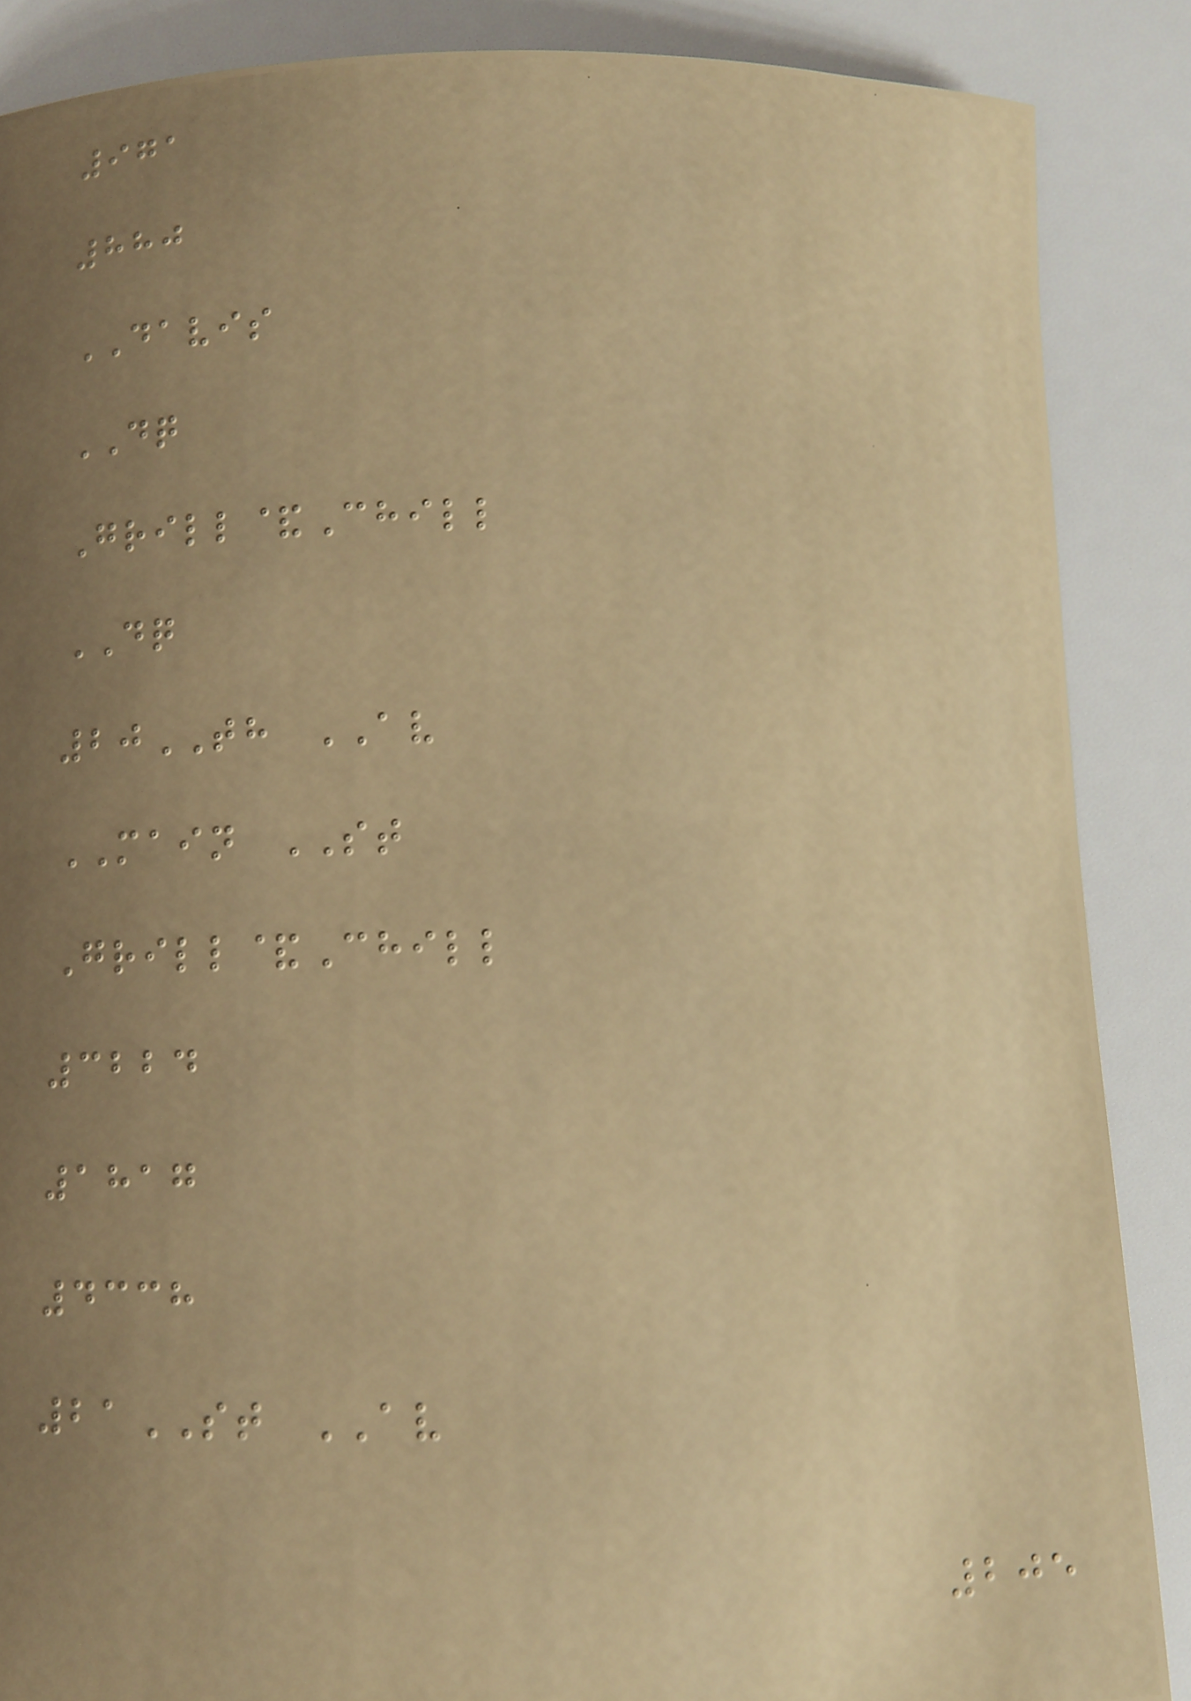971
880
DAVIS
DQ
Grill&Chill
DQ
20TH AV
MAIN ST
Grill&Chill
3224
1817
4338
21ST AV
205
